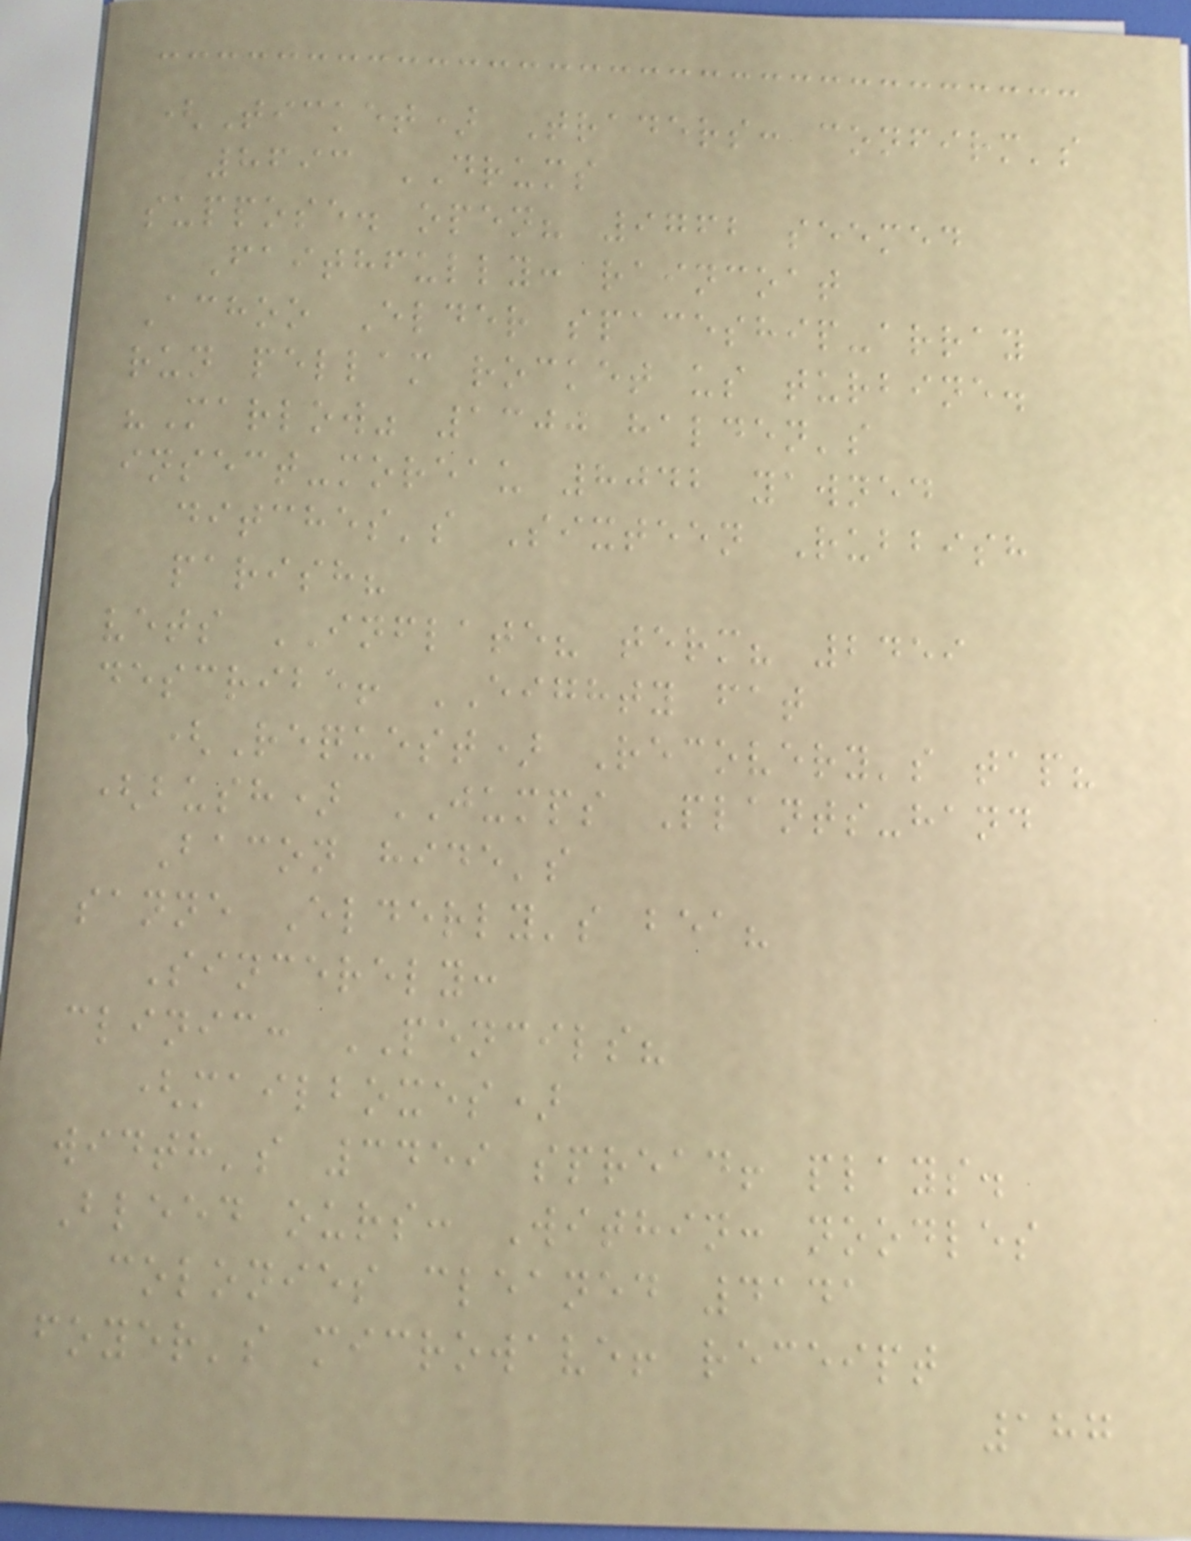(Ticket) Traders: confirm's
8693 DRUMS
suppose. open? 9762 seemed
Faithfully: raincoat
Achoo Elder spaceship-array
run pellam rocket us turbine.
"Marlow" 1300 halden's
insect-moreau 8042 yawned
ditches's Sixteen Rubbish
parish?
vets INFLATE? term? 2459
describe! EIGHTY fat
(Request) Recovery's tap?
(bush) JUMPS Plants-hand
Bacon hide's
sanne Elderly's bea?
Sincerely:
clinic: PENCILS?
(mailboxes)
width's 3459 spread! plays.
Bleed ours: Within: noodles
colonies cleaned 4141
foyer's microwave! receipt
187
